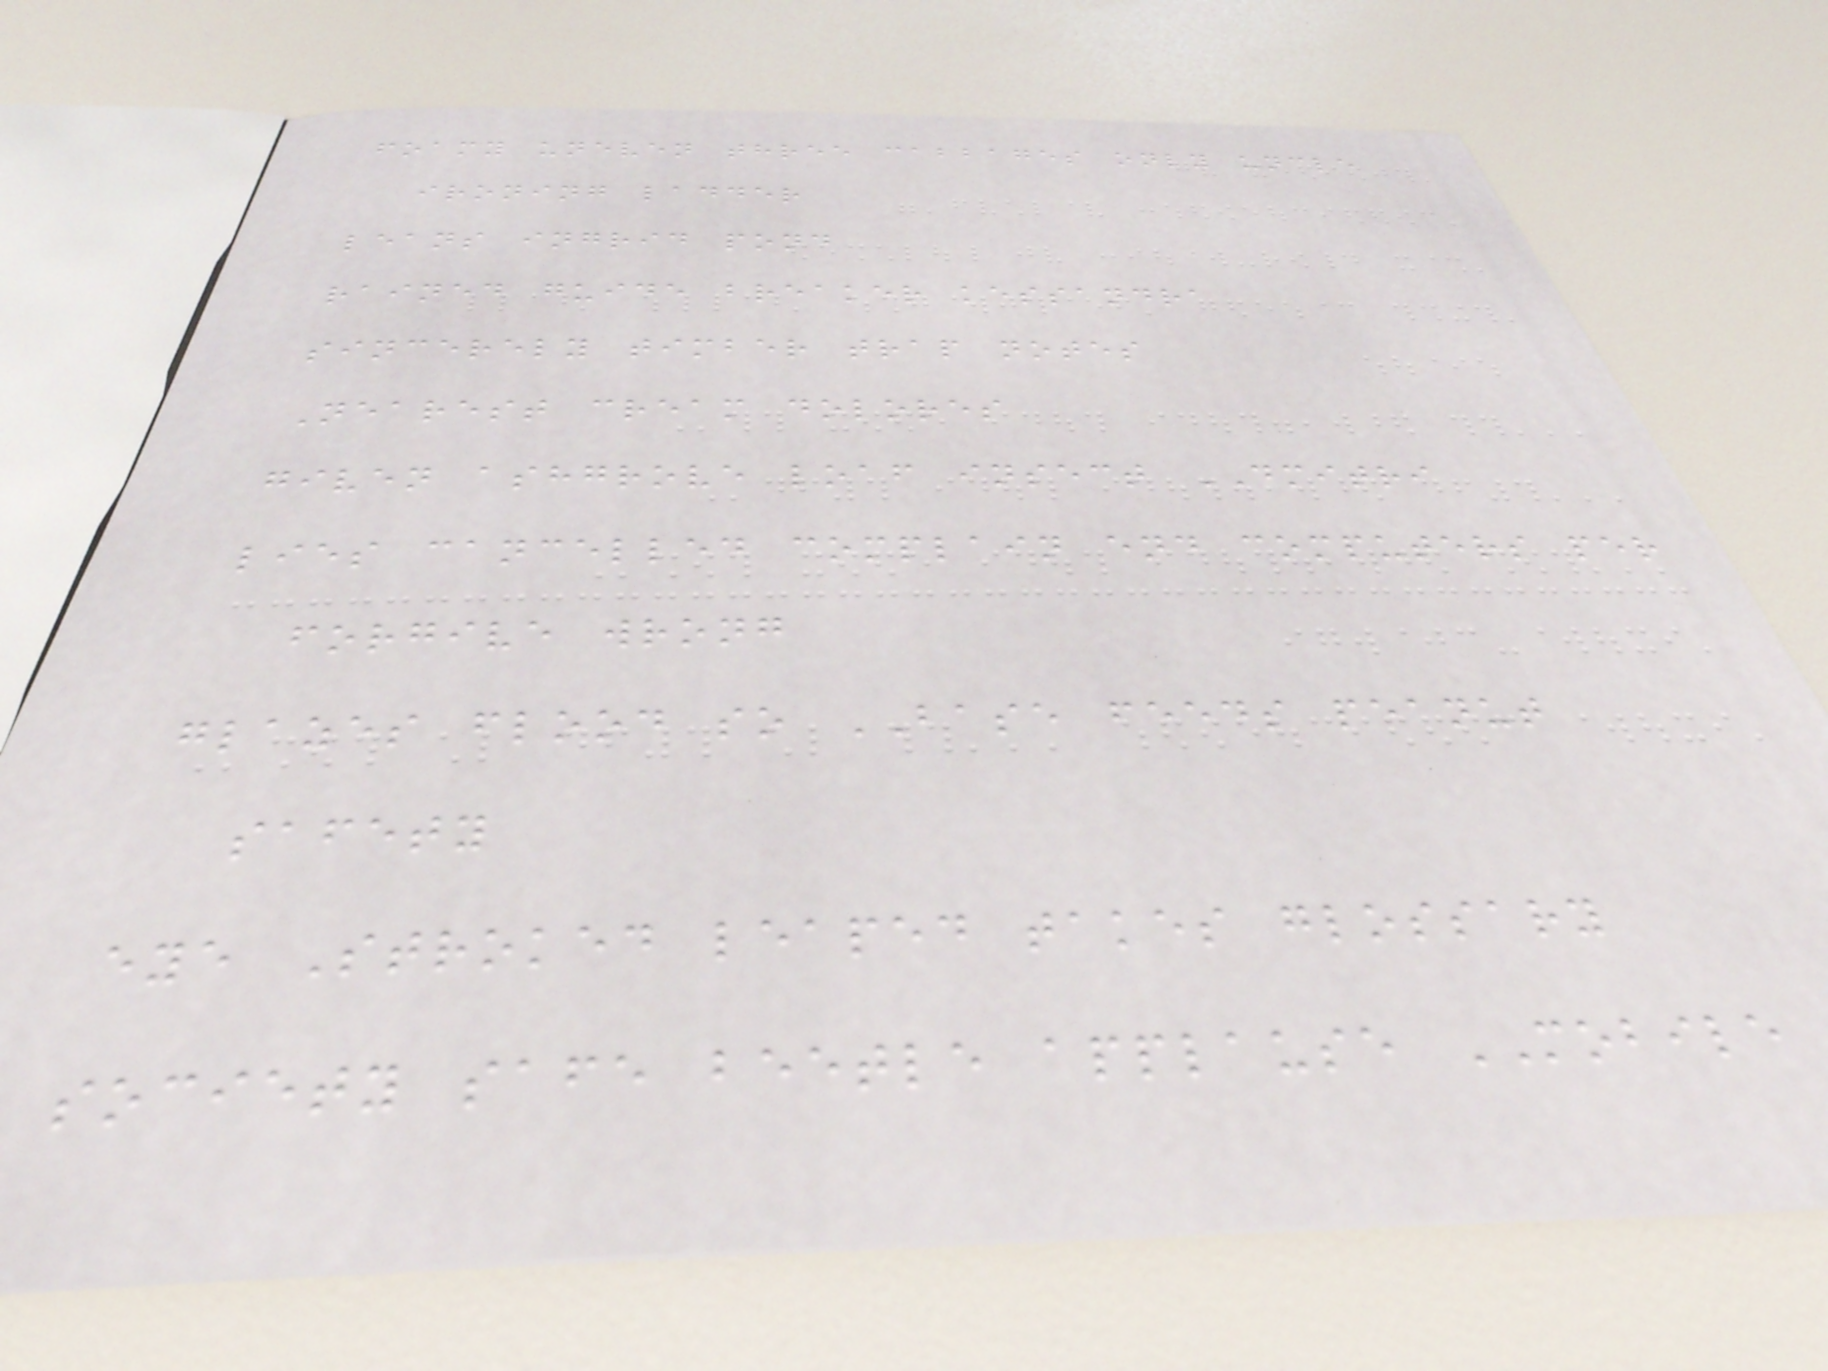foamy uneven three cabbages only uncle
ironing ladder
leans ingrid pond
rained guide breaker kessandra
sincerely timber trap notes
Nearest cream dolores
given ashgrove loaf insect DMITRI
lies cancelled complain end computers per
forgive wrong
glazes flood so BASE feeds peanut
safety
eye Stroked leaped takes glossary
society safe beetle applause MOBILE
